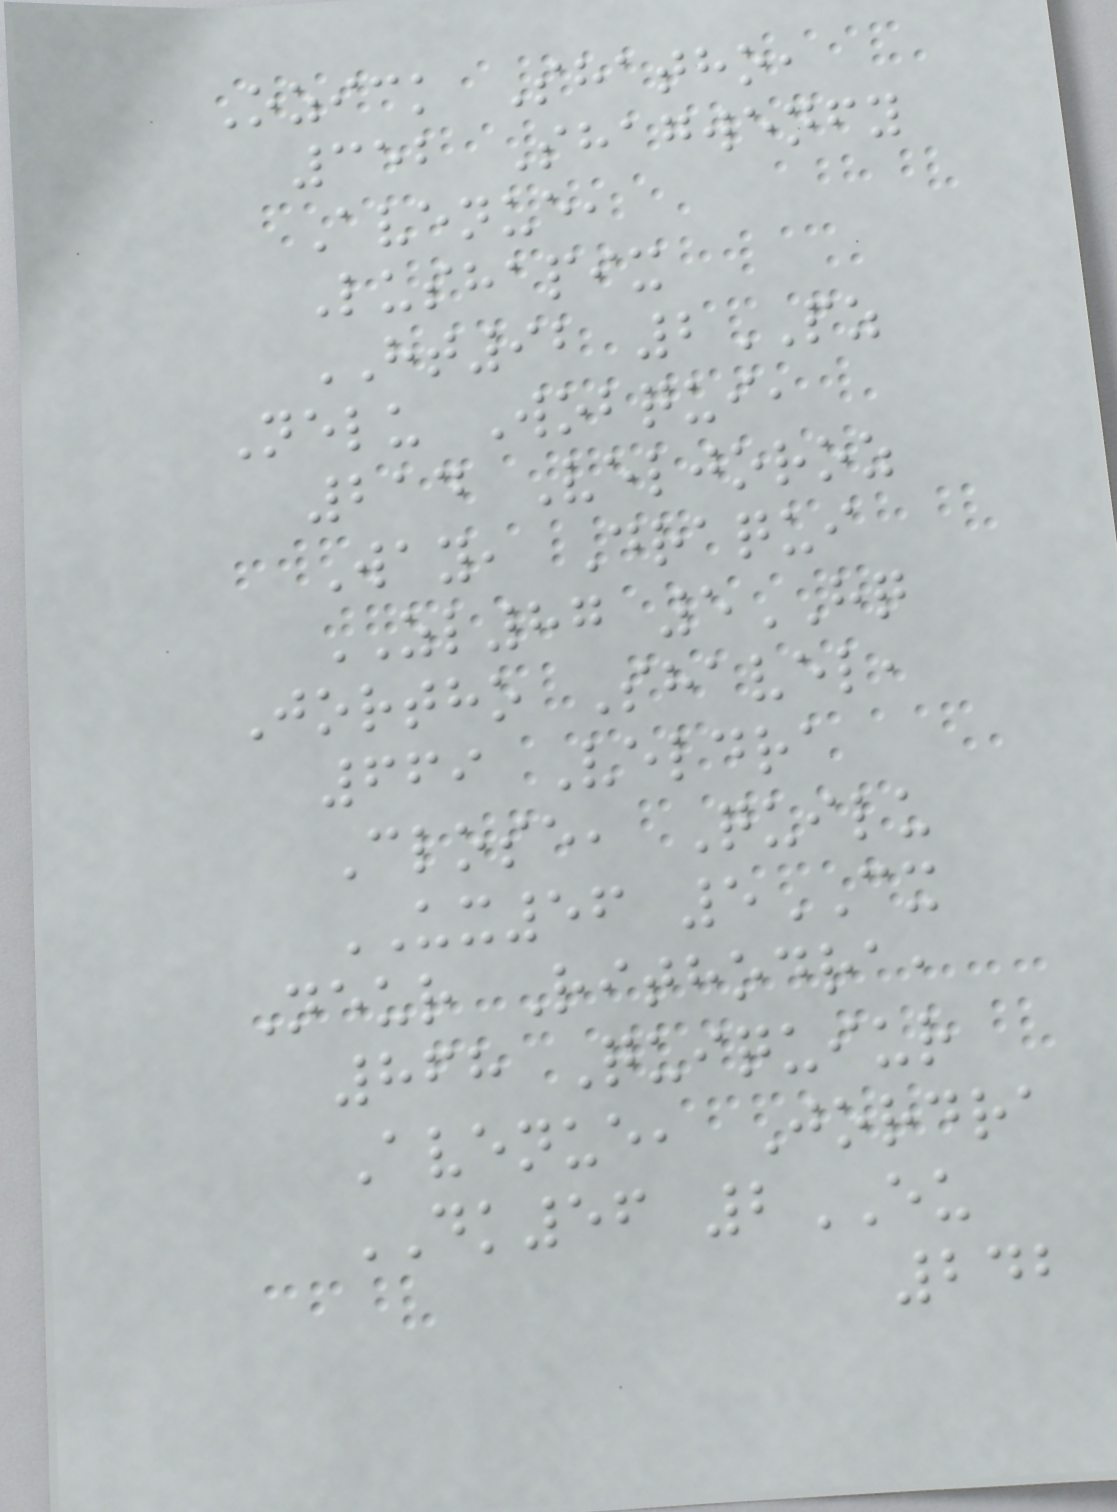Ozick Shatho,
352 Shagwenfy
Avenue,
Lushapix
HT92 2PZ
Nelu Wobqui,
214 Veljoroz
Way, Draqui
ZL87 5HQ
Jortho Shavel,
669 Veldra
Close, Quilu
UX56 5CX
Neur Rithodra,
868 Quiquiur
Avenue, Jordra
DK56 2EU
242
